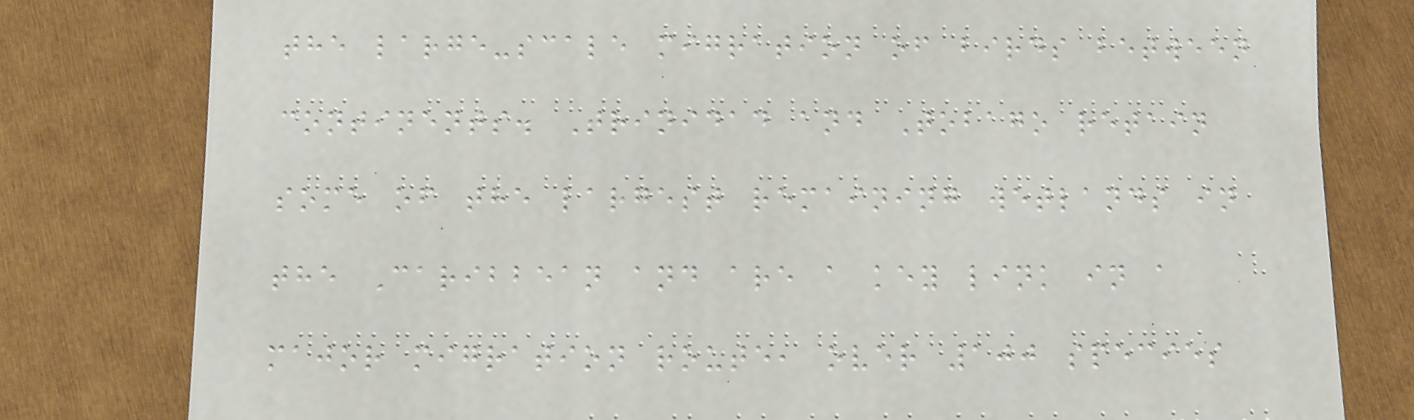the large-scale migration of birds between
continents. Trinidad and Tobago retain
some of the largest remaining wetlands in
the Caribbean and are a key link in a
major migration route, over 100 species
